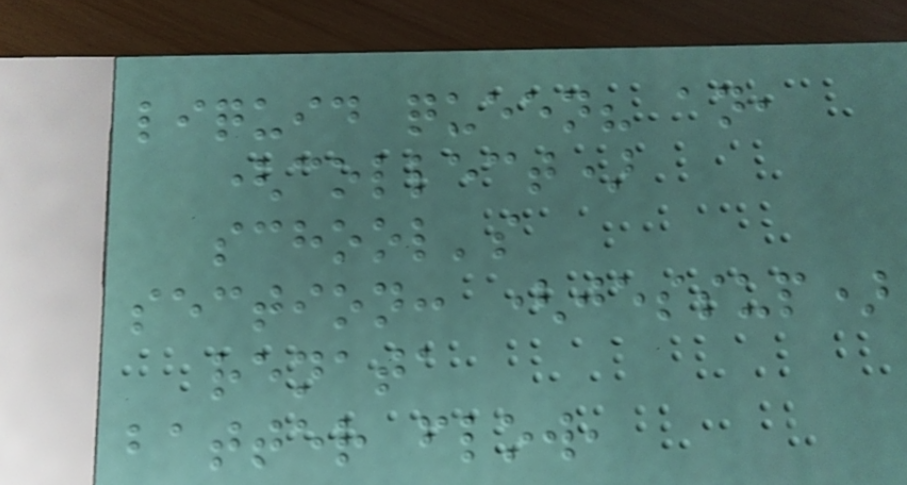liquid queen? an,
(collect)
school's
section: (jessup)
renata
batter flow,
